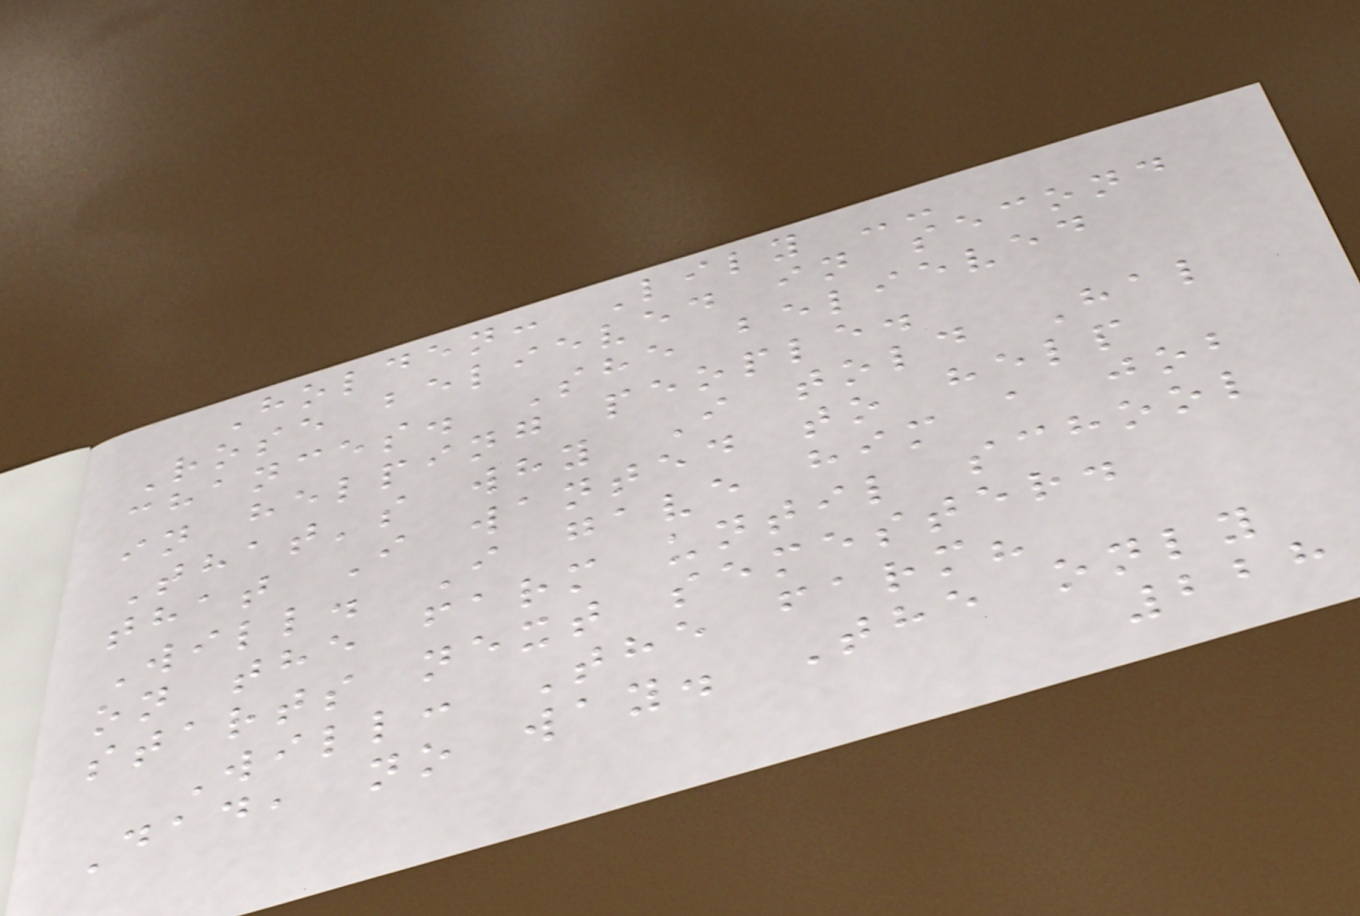Holden: Lily --
Rose believed in second
chances. She believed
in helping people.
That's why I told Hal
that I wanted to help
Will. I gave him a job
on the farm until school
starts next semester.
Will: The farm?
Dad, no way. The only
228
